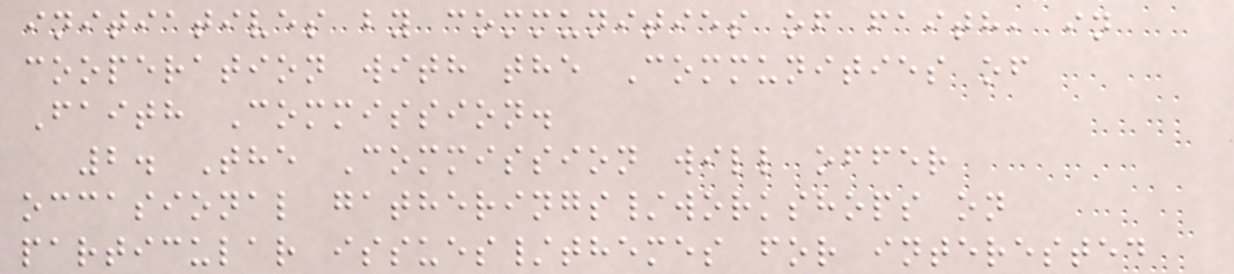initiatives by communities of faith, in
cooperation with the Communities of
Faith Commission.
2. The Commission will offer
occasional gatherings/workshops on
particular issues/themes for interested
